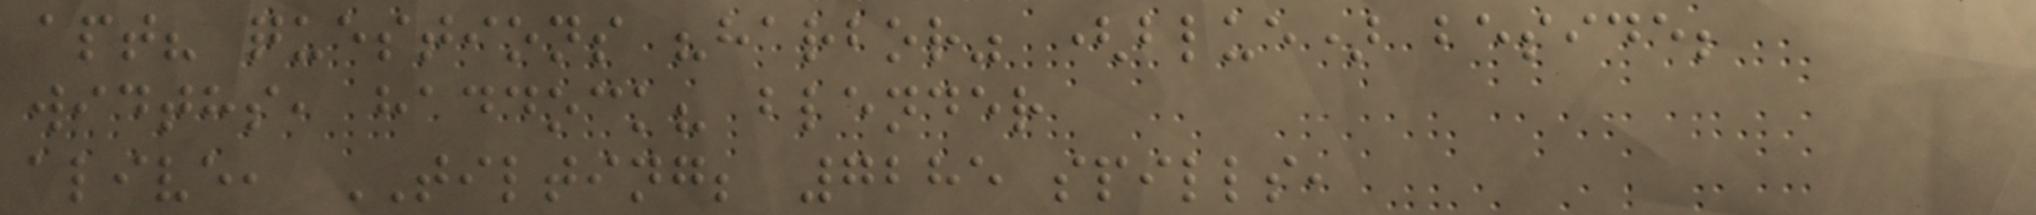apt? questions "harbor" (blue) beside;
widths, haddock? blender
alive, TILTING; 7285 spills,
